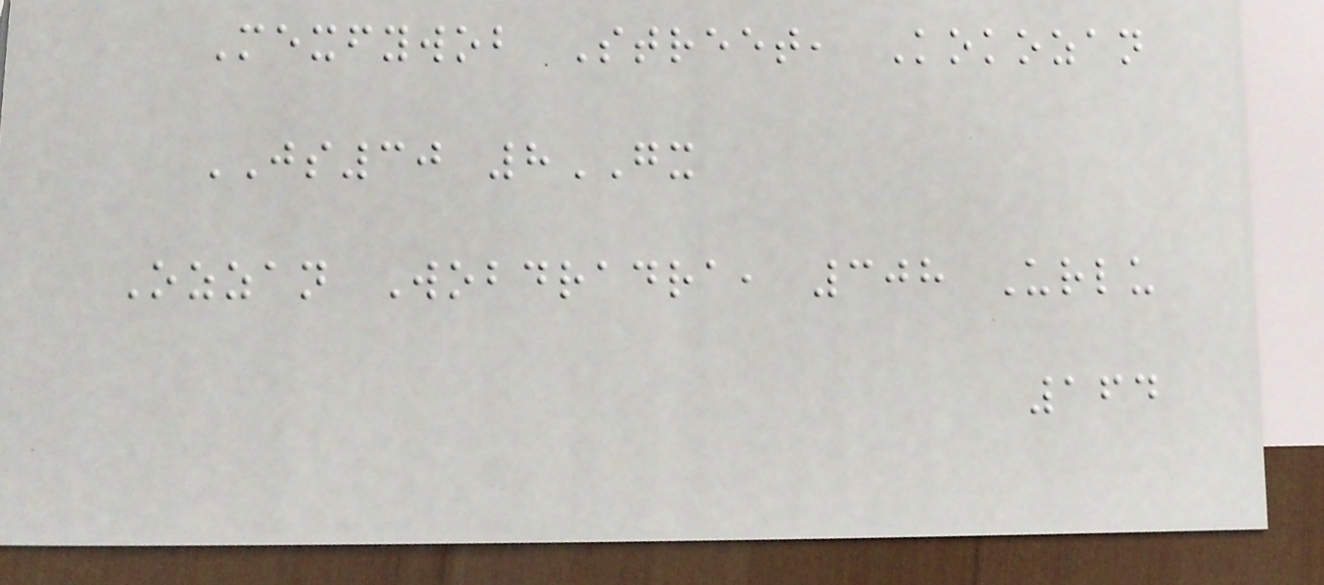Mexfywob Street, Kokozan
JS30 8GX
Ozzan Wobdradra, 308 Urlu
164
